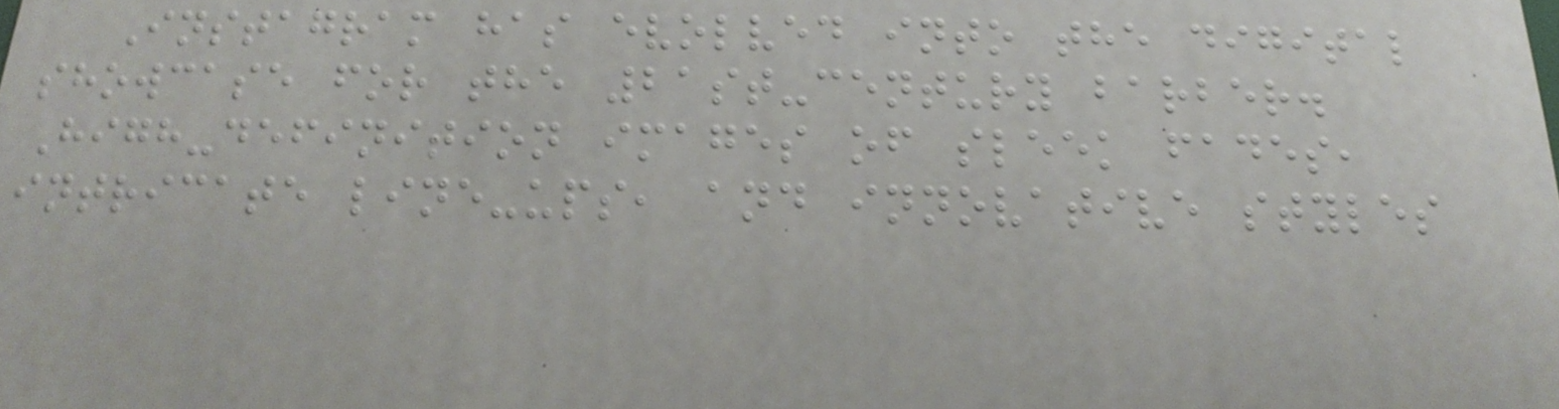Instagram has evolved into the digital
showcase for the 21st-century barber.
High-definition images of sleek fades,
intricate line-ups, and innovative styles
